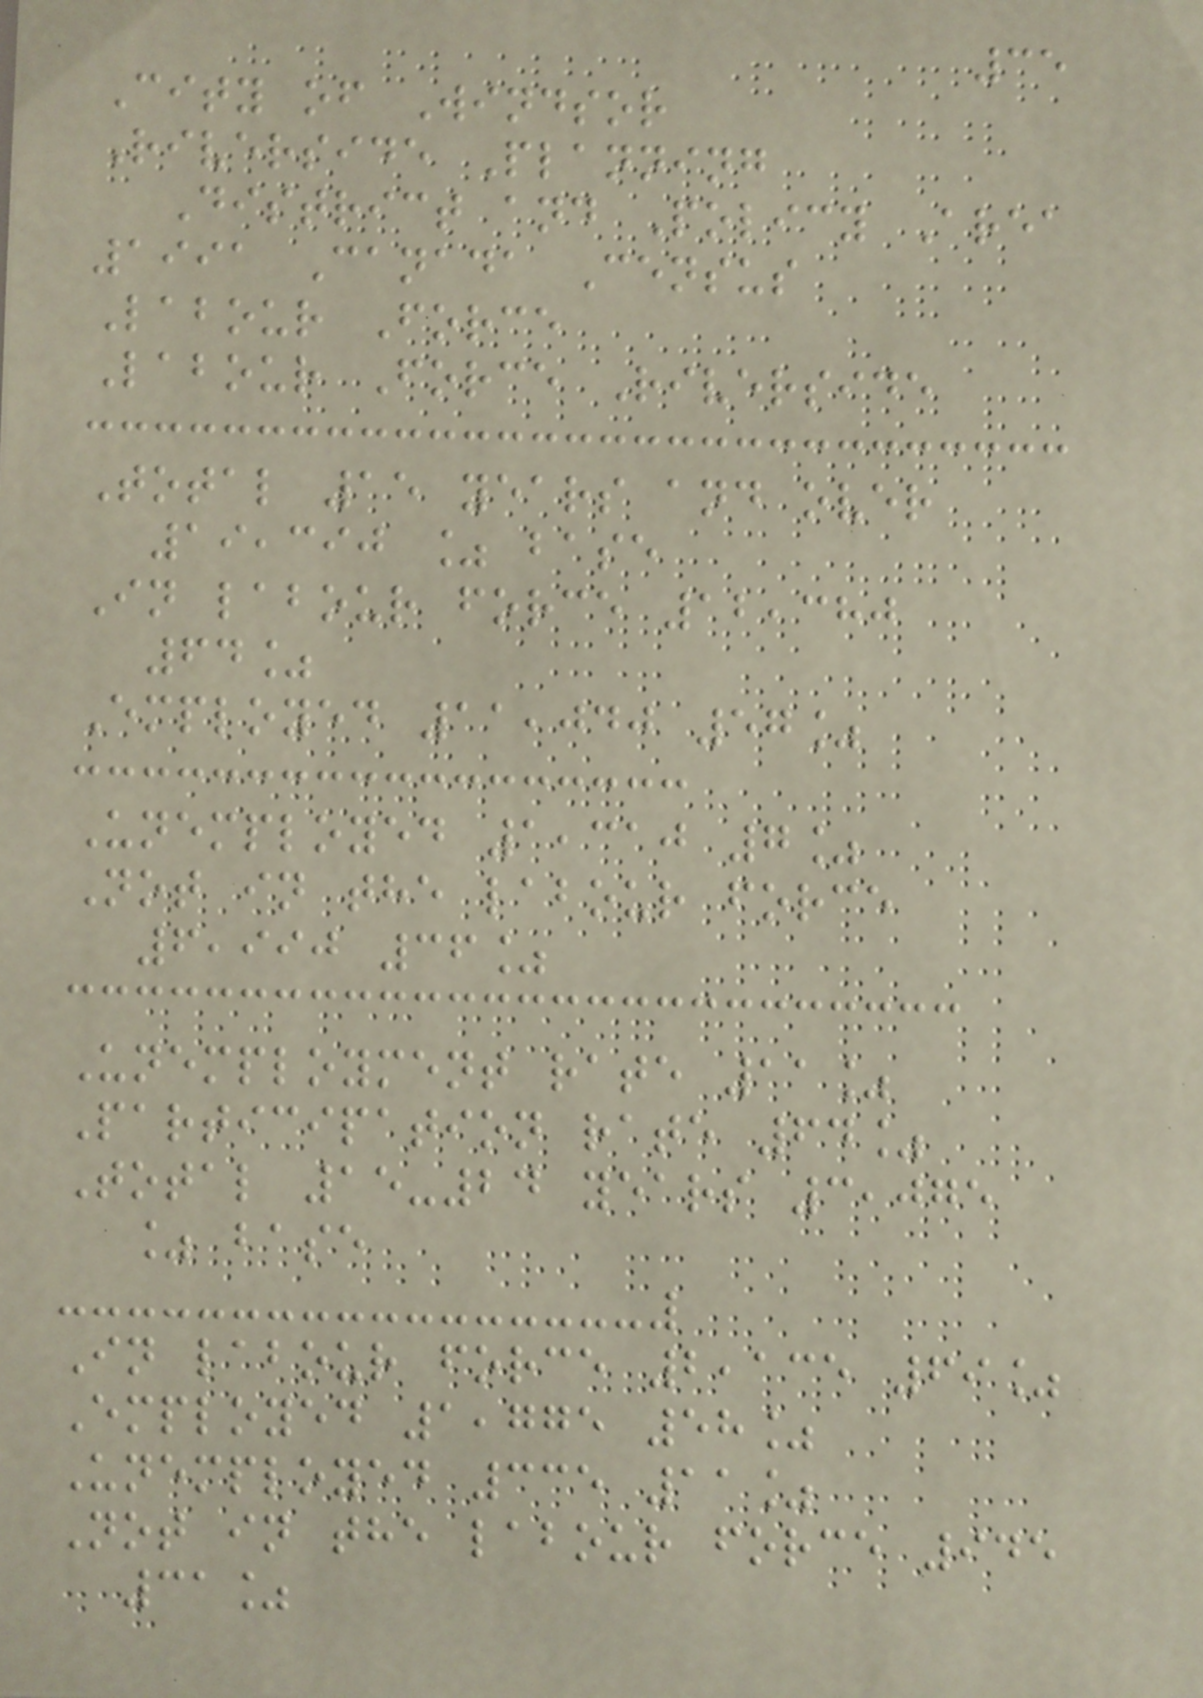35
City of Windsor
Riverside Planning
District and Policy Area
1991 Canada Census
Labour Force
Labour Force Riverside
Total 15 years and over
19,390 % base
In labour force 12,380
64%
Employed 11,040 57%
Unemployed 1,310 7%
Not in the labour force
6,990 36%
Unemployment rate 11%
Participation rate 64%
Total 15-24 years 3,075
% base
In labour force 2,135 69%
Employed 1,775 58%
Unemployed 335 11%
Not in the labour force 945
31%
